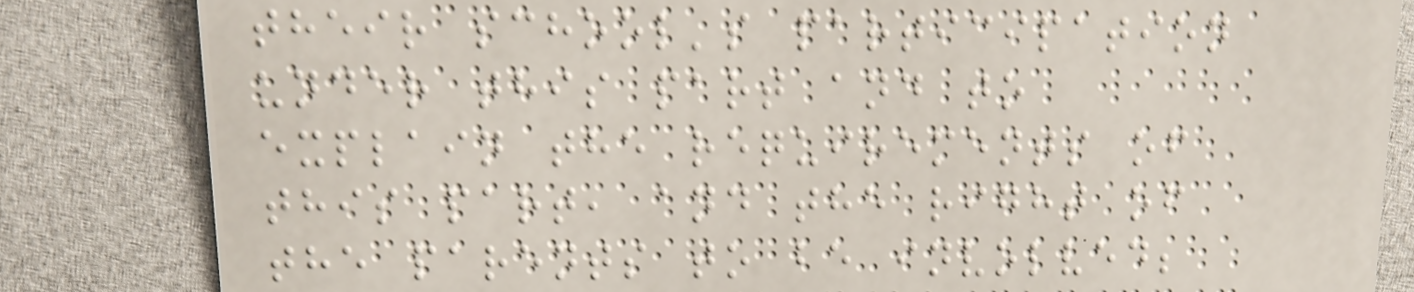their school's participation
under this part and to
explain the requirements of
this part, and the right of
the parents to be involved;
